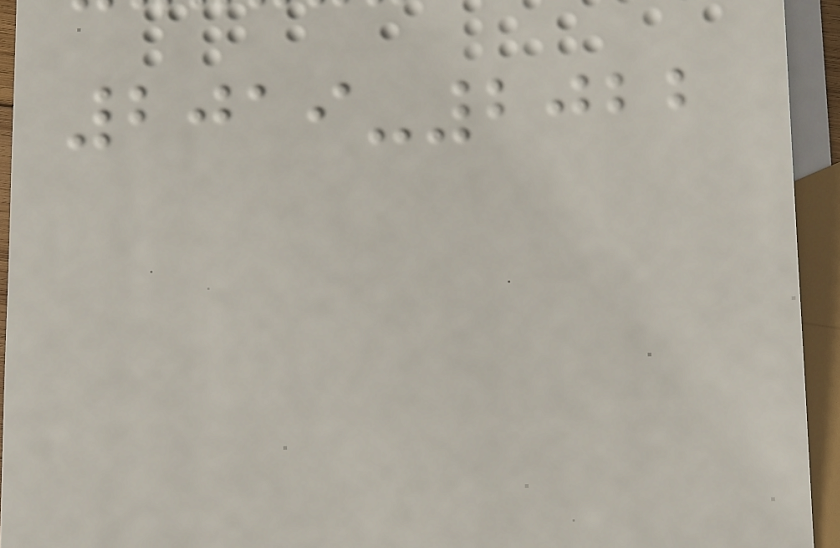2019-2022
